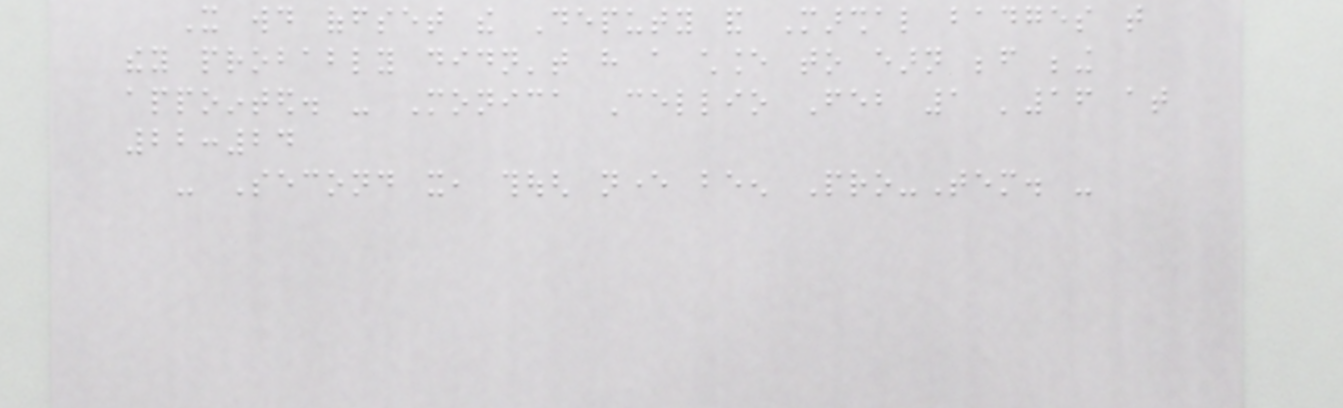It would offset the Deputy and Marshal badges that
they probably didn't have a chance to earn before being
appointed. - Monica Cellio Feb 1 '16 at
22:24
- Second it, though never been Pro-Tem. -
